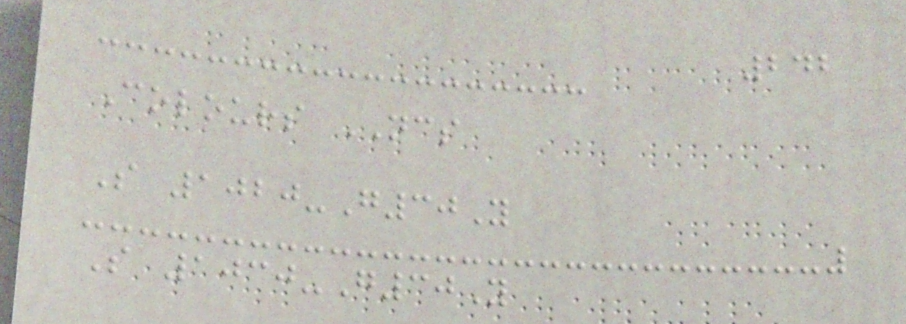242
Colours NCS
S 1020-G30Y
S 1030-G30Y
